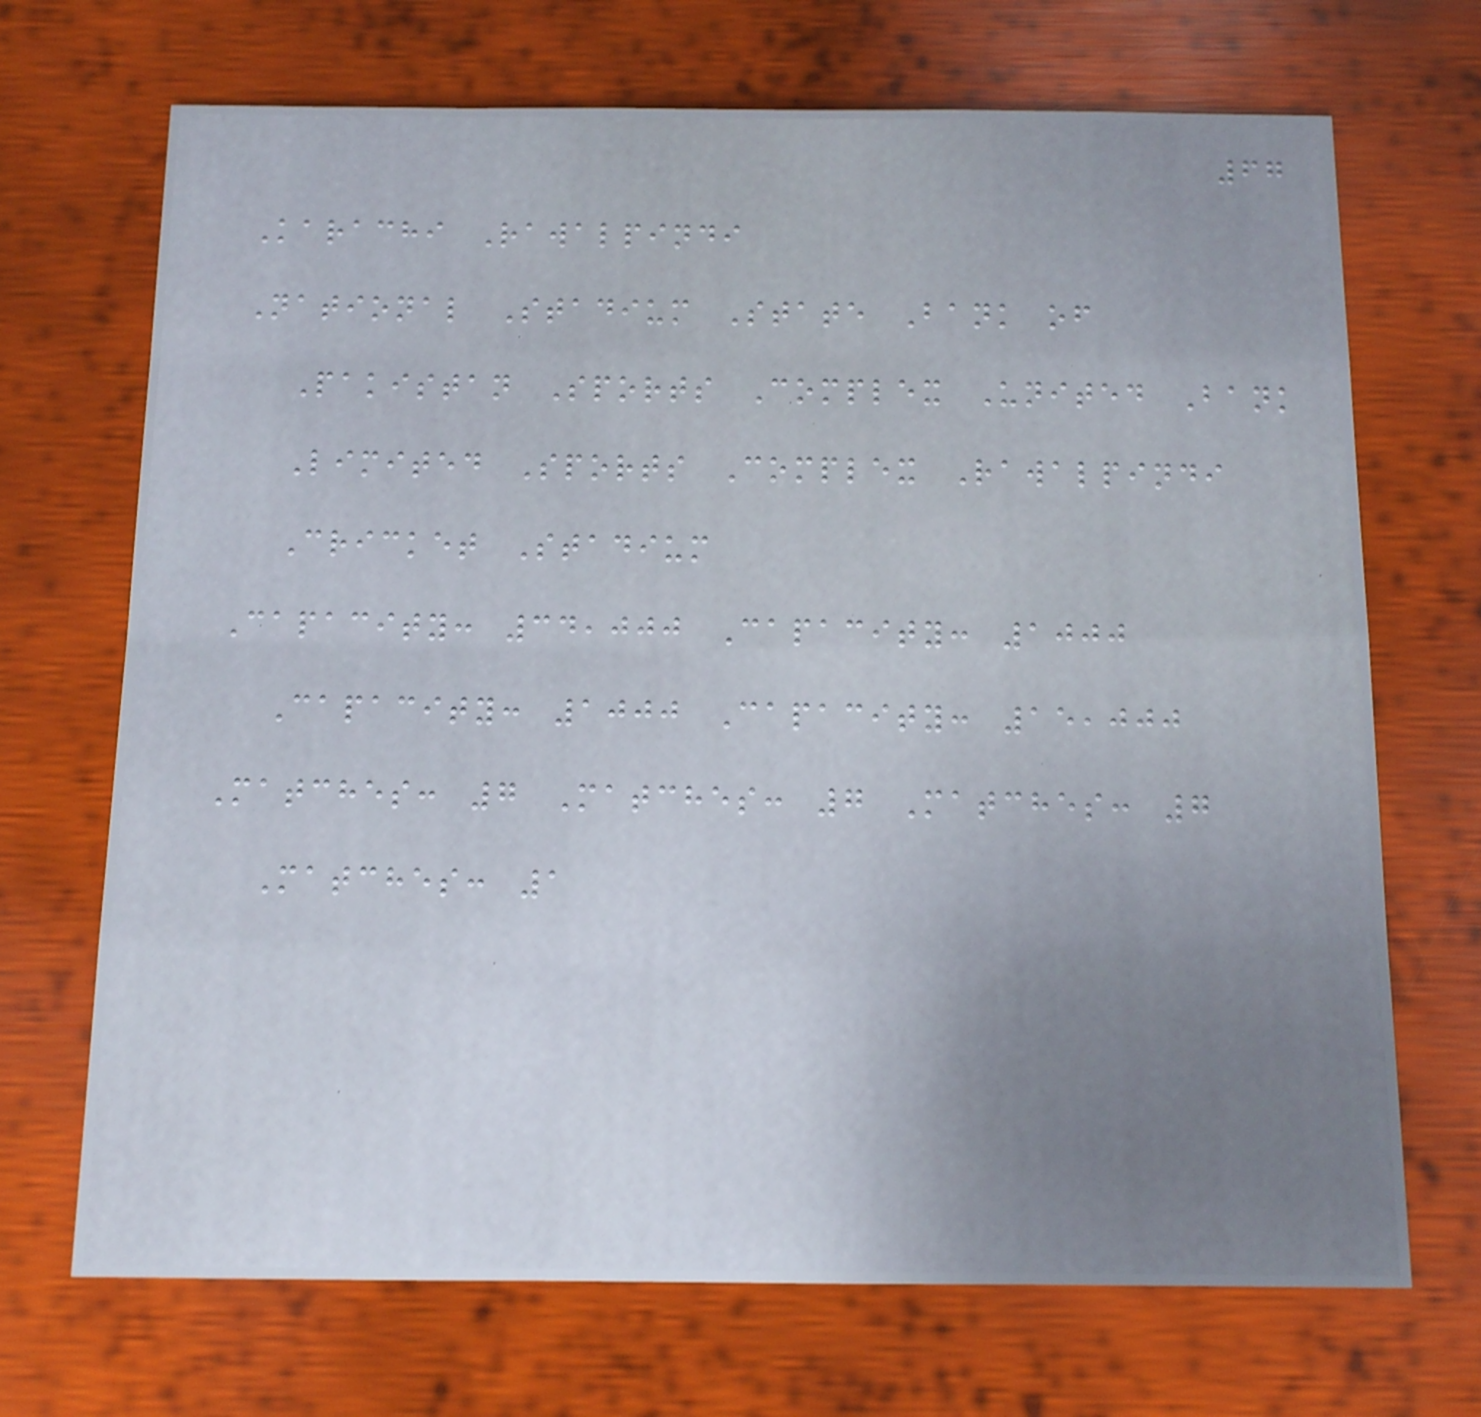67
Karachi Rawalpindi
National Stadium State Bank of
Pakistan Sports Complex United Bank
Limited Sports Complex Rawalpindi
Cricket Stadium
Capacity: 34,000 Capacity: 1000
Capacity: 1000 Capacity: 15,000
Matches: 7 Matches: 7 Matches: 7
Matches: 1
